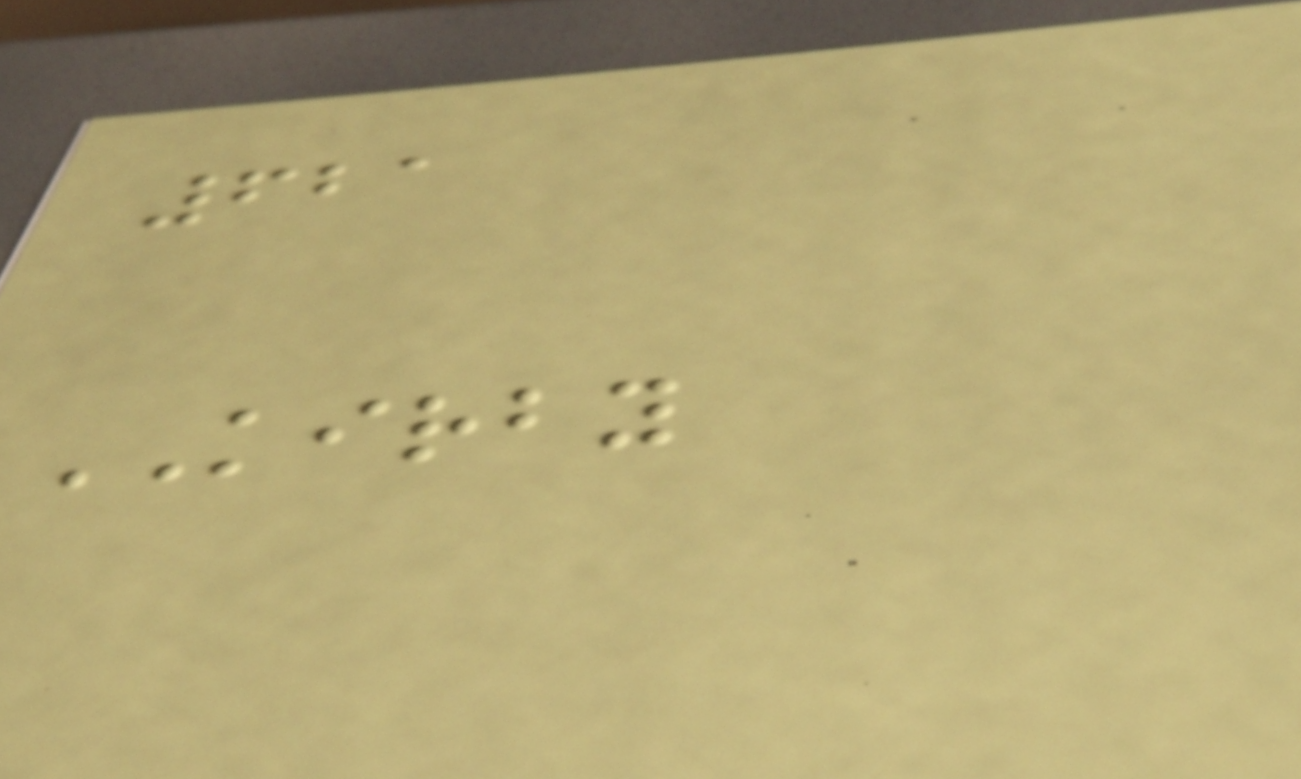621
KIRBY
